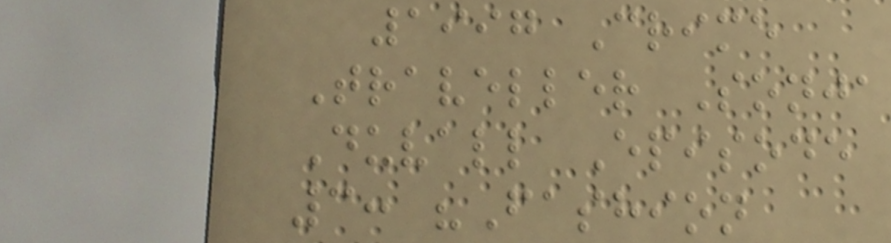1997 Crime
Traveller Sonja
Duvall Episode
3: "Fashion
